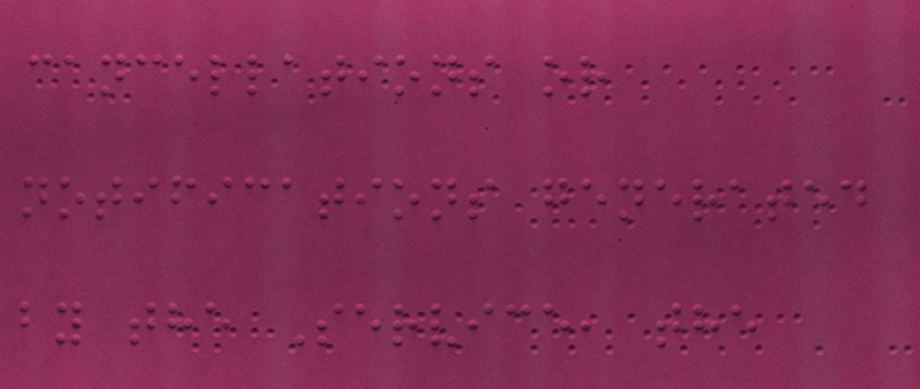cancellations or
notifications generated
by the Service, the
